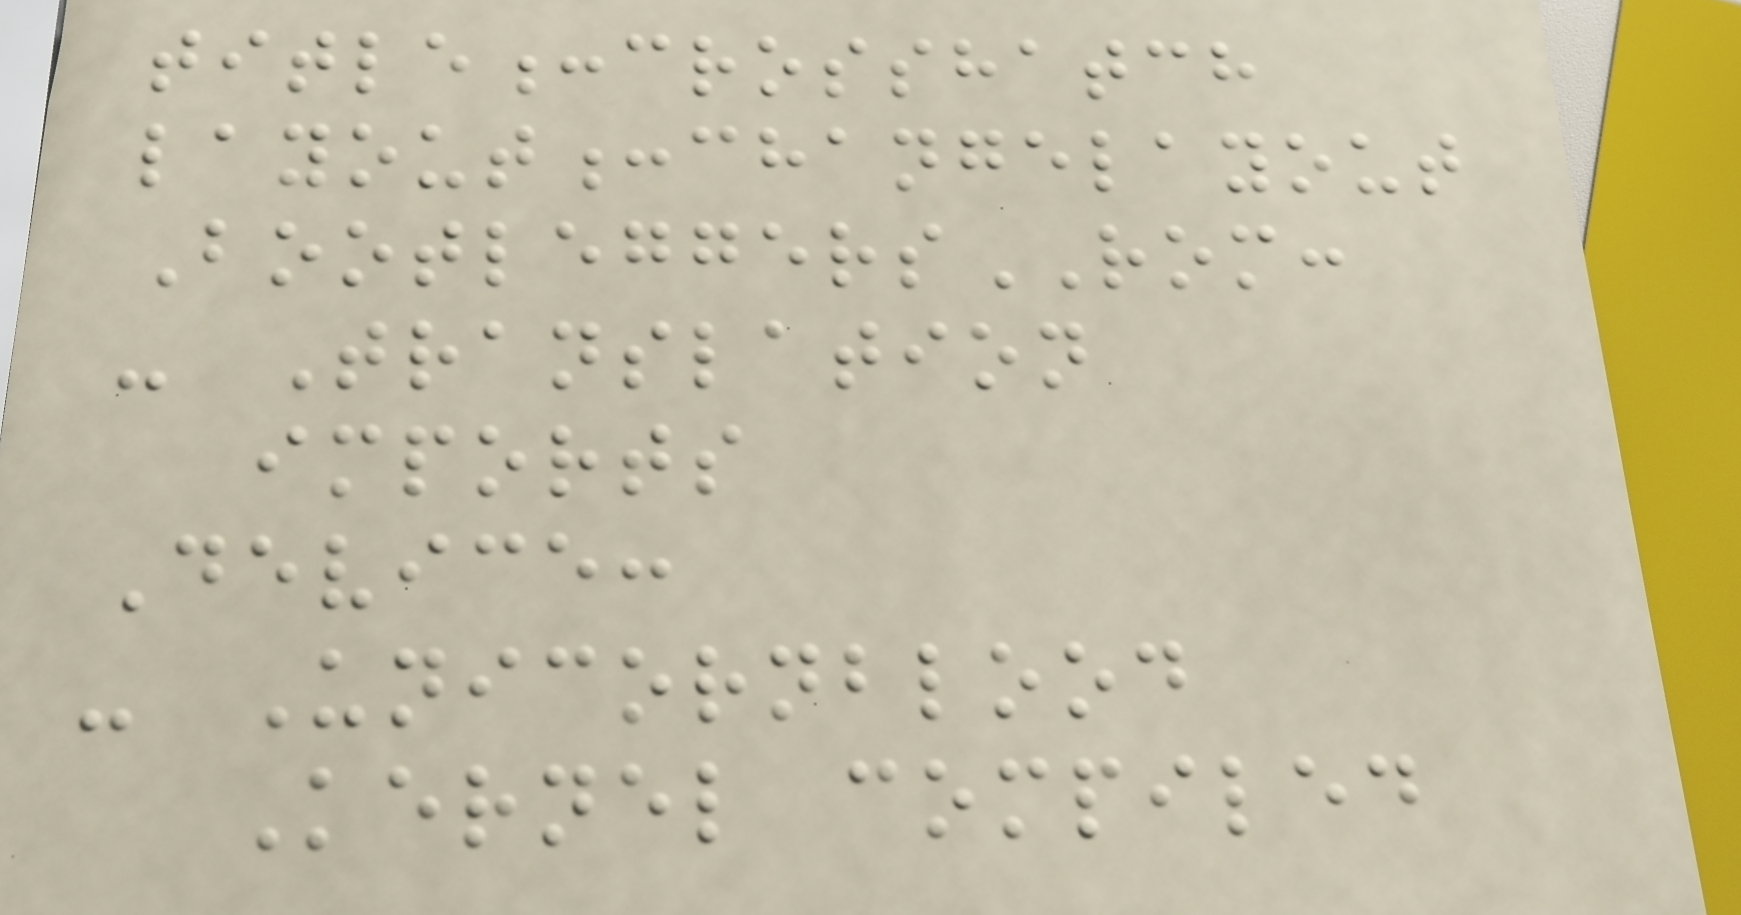title:crosshatch
layout:changelayout
BootleggersROM:
- Translation
imports
Device:
- Unicornblood
Kernel compiled
